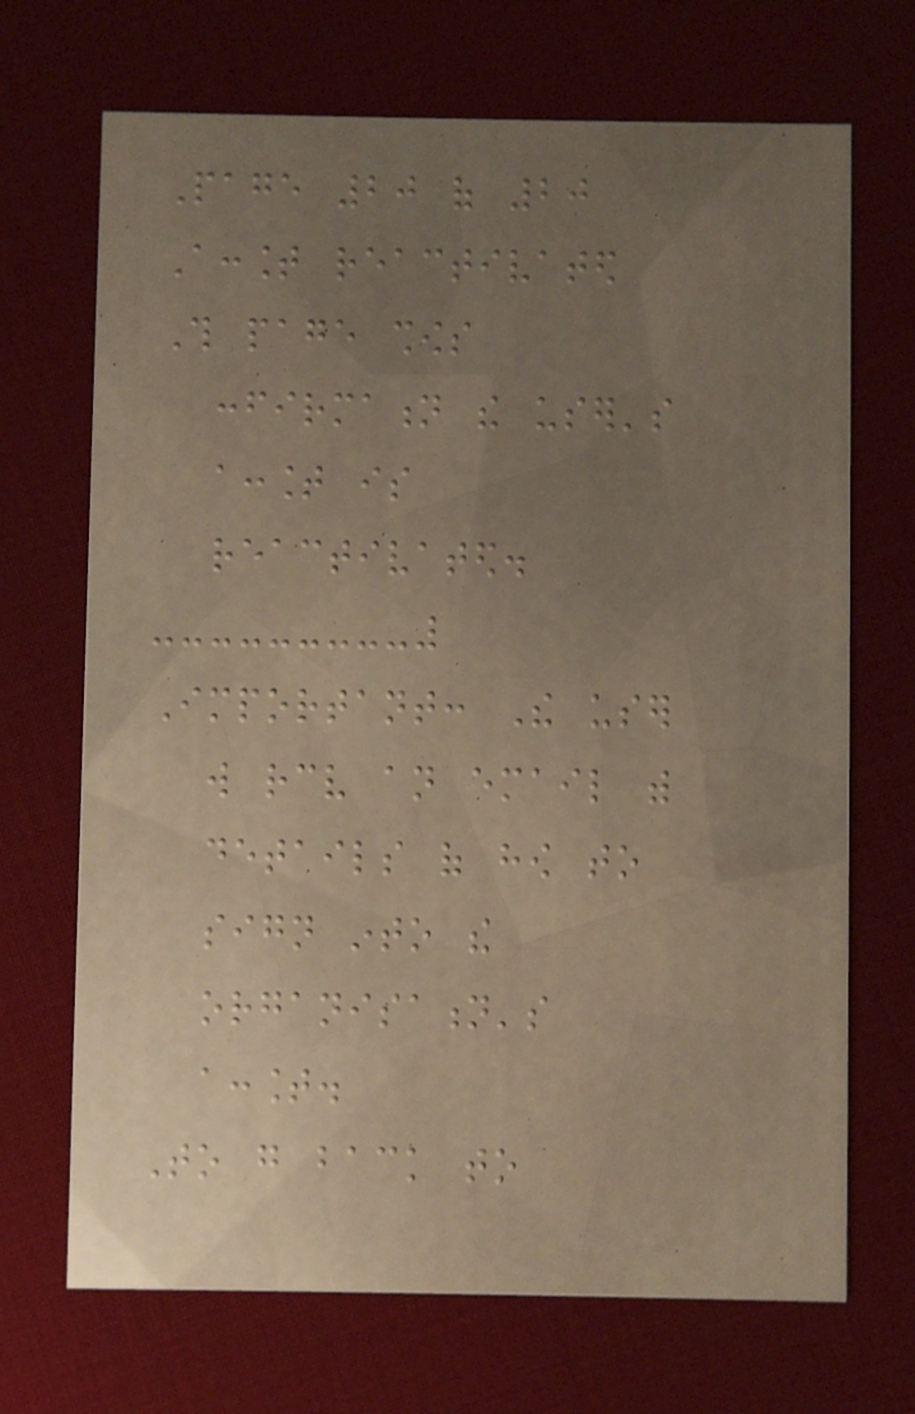Page 20 of 20
Account reactivated
This page shows
confirmation the user's
account is
reactivated.
Important: The user
will receive an email with
details of how to
sign into the
organisation's
account.
To go back to
